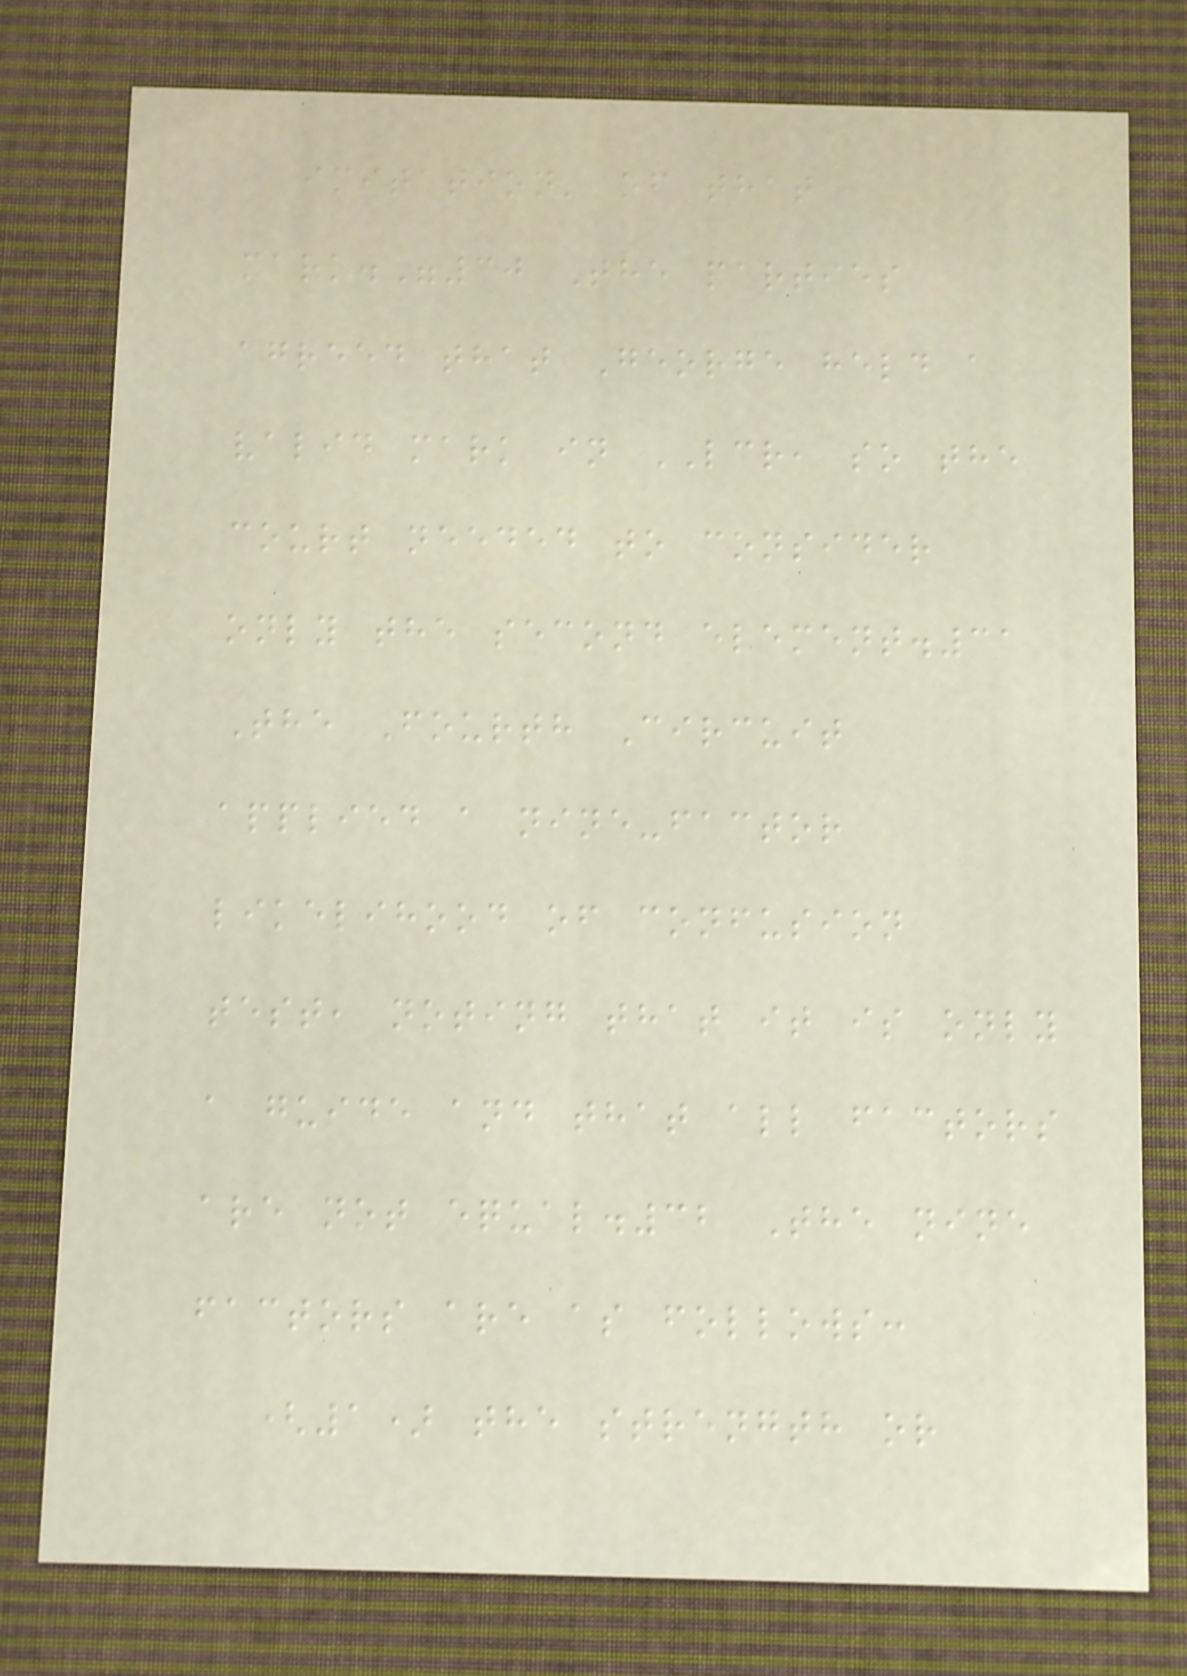imitation' of that
mark."30 The parties
agreed that George held a
valid mark in LCR, so the
court needed to consider
only the second element.31
The Fourth Circuit
applied a nine-factor
likelihood of confusion
test, noting that it is only
a guide and that all factors
are not equal.32 The nine
factors are as follows:
(1) the strength or
